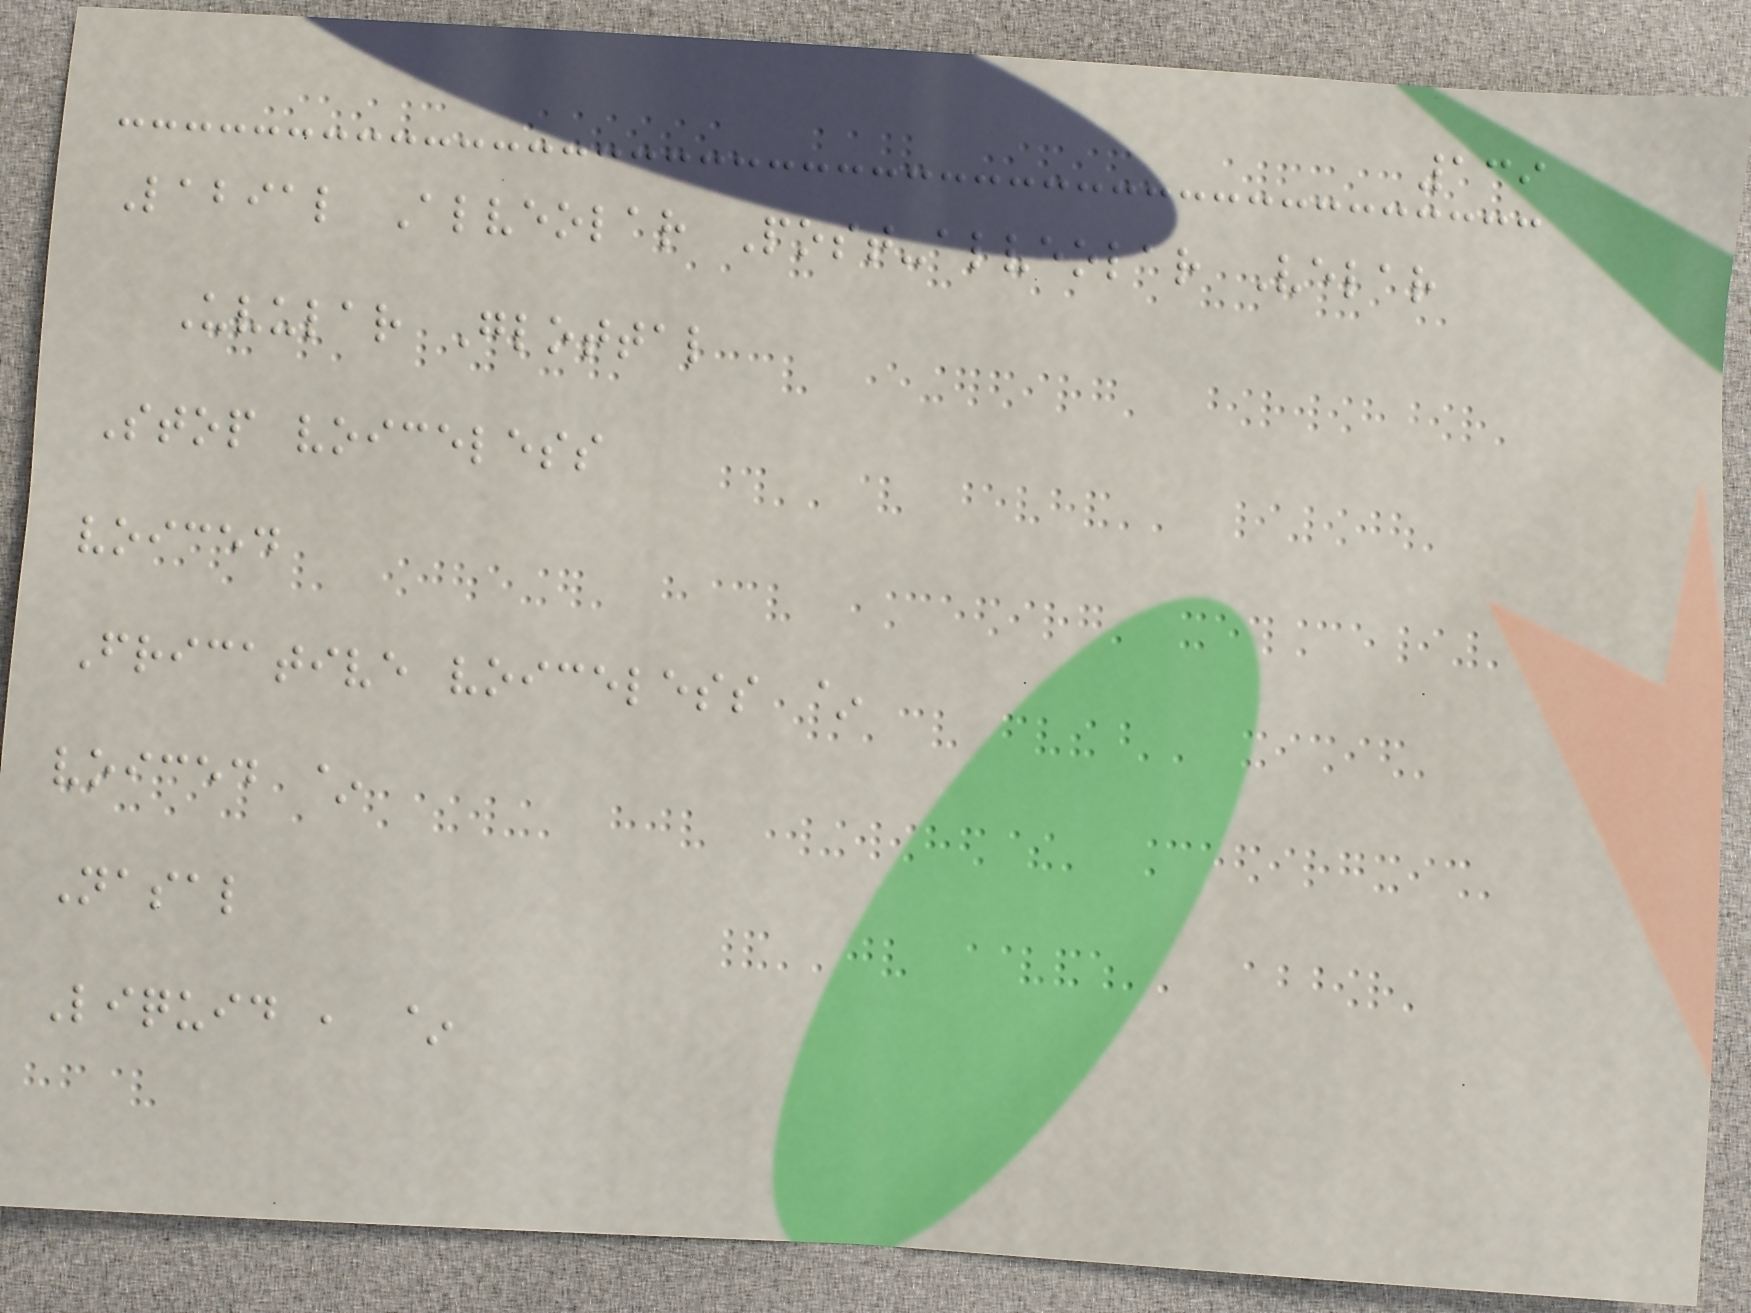139
Labial Alveolar Post-alveolar Velar
Uvular Glottal
Stop voiceless
voiced
Fricative voiceless ~
voiced ~
Nasal
Liquid , ~
